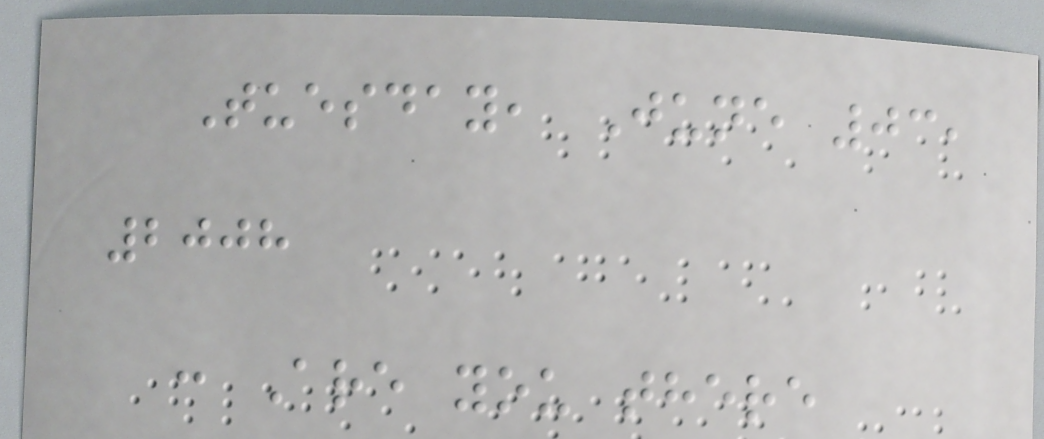Tuesday, June 03,
2008
: Are you there
